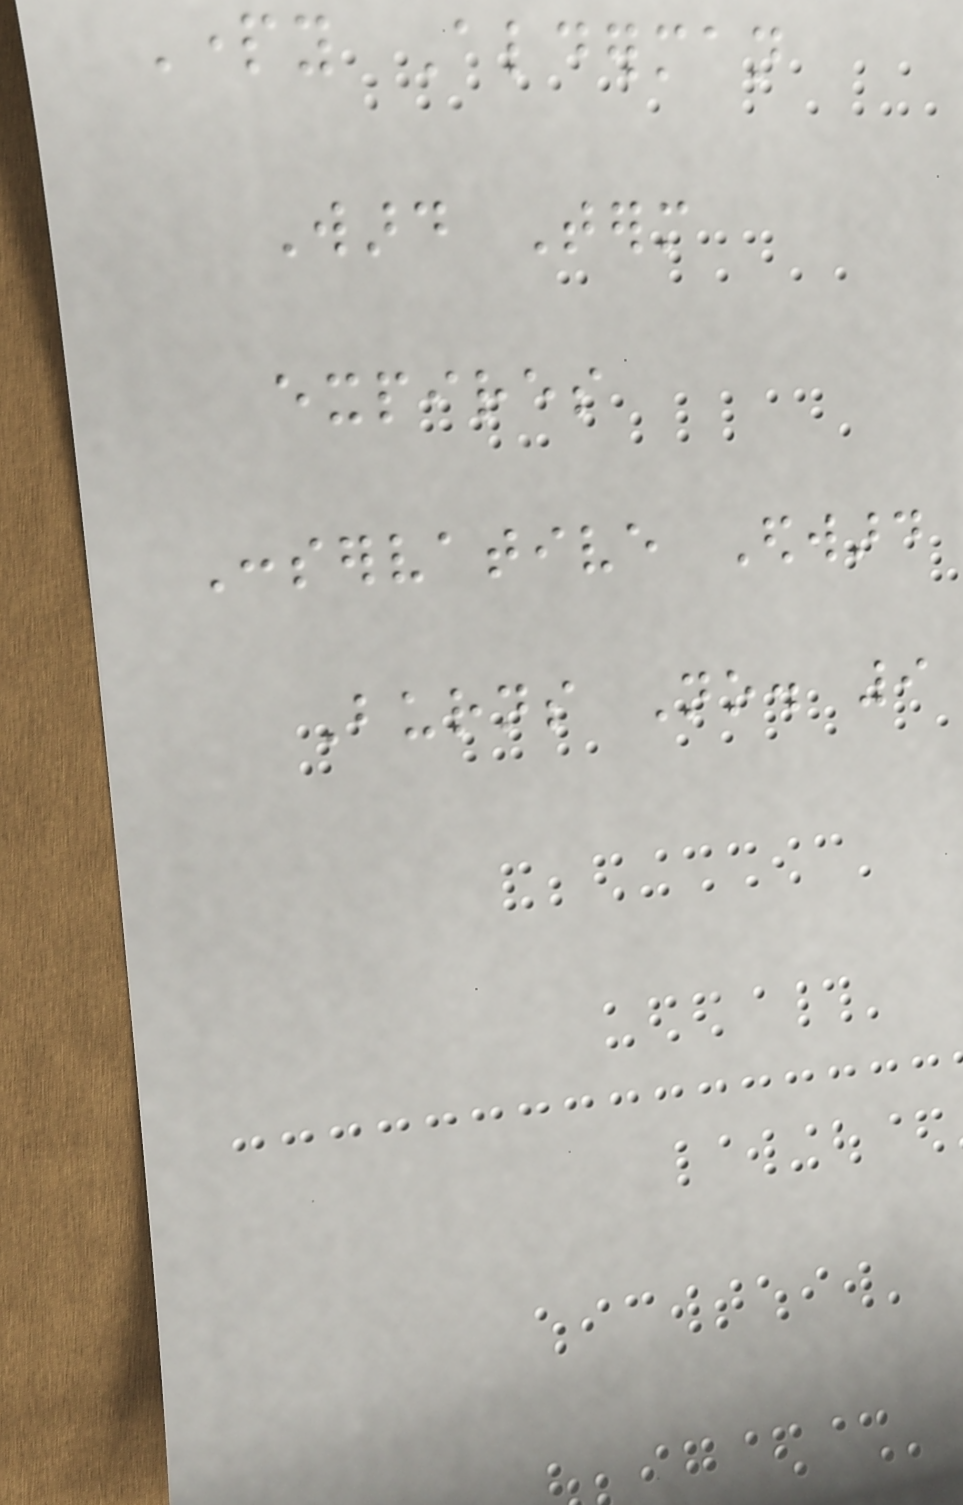Party Alderman
Ward Term
expires
Conservative Edward
Burns No. 9
